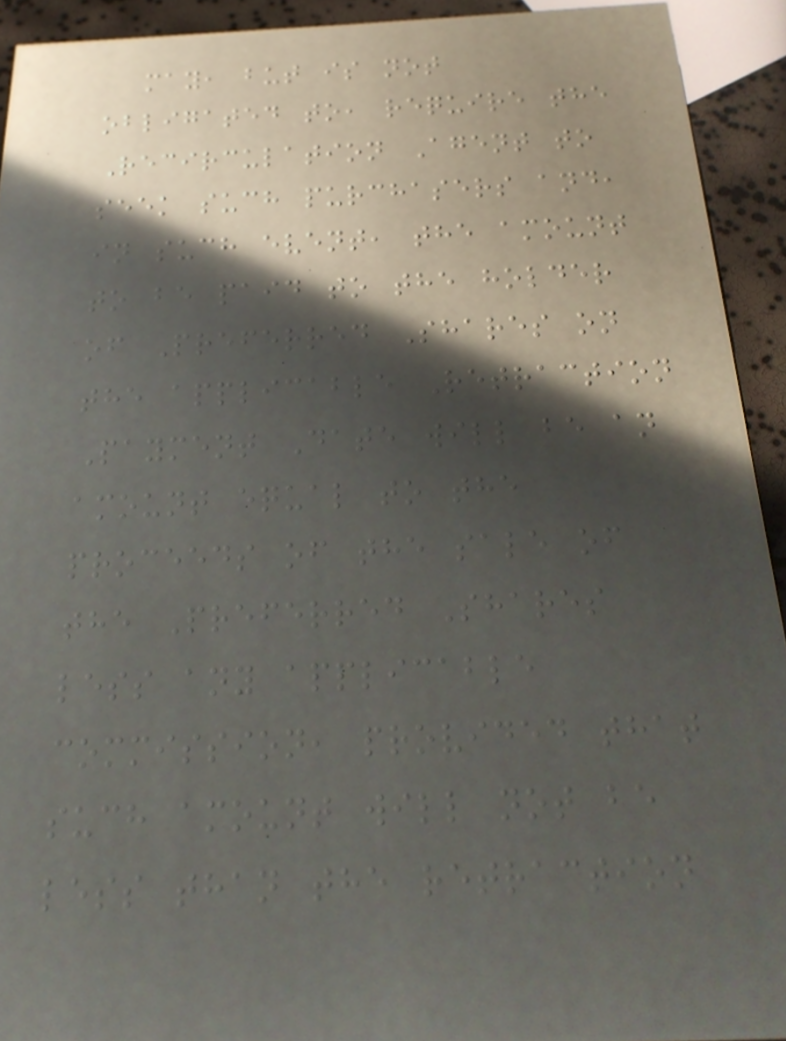may, but is not
obligated to, require the
Recirculation Agent to
seek such purchasers and,
in such event, the amount
to be paid to the holder
of Preferred Shares on
the applicable Retraction
Payment Date will be an
amount equal to the
proceeds of the sale of
the Preferred Shares
less any applicable
commission, provided that
such amount will not be
less than the retraction
